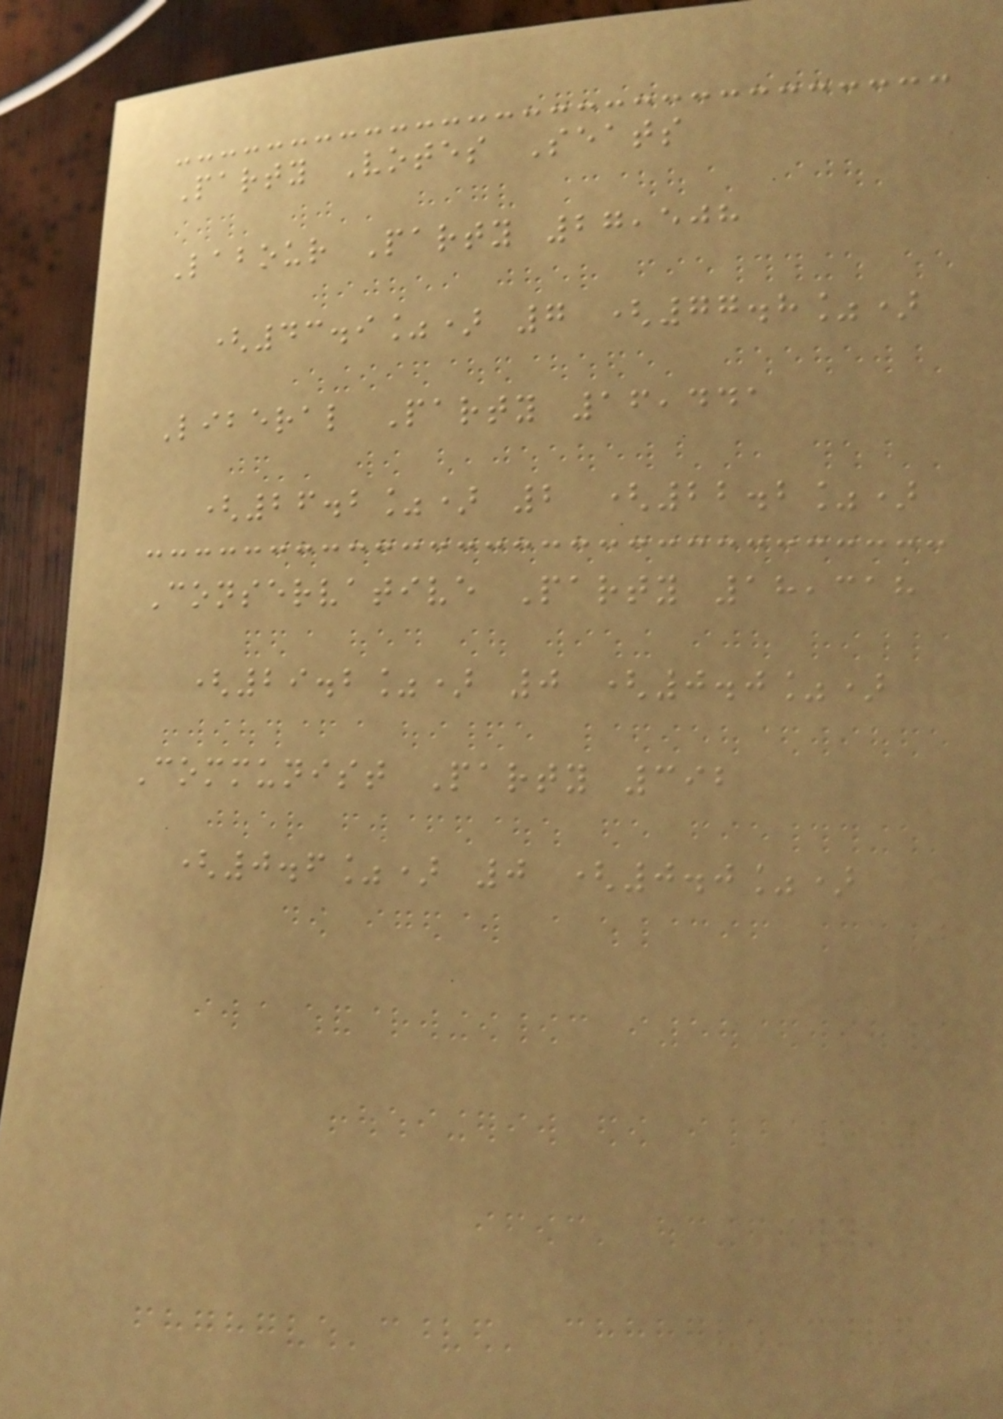Party Votes Seats
Labour Party 27,508
(43.9%) 7 (77.8%)
Liberal Party 16,441
(26.2%) 2 (22.2%)
Conservative Party 18,318
(29.2%) 0 (0.0%)
Communist Party 392
(0.6%) 0 (0.0%)
